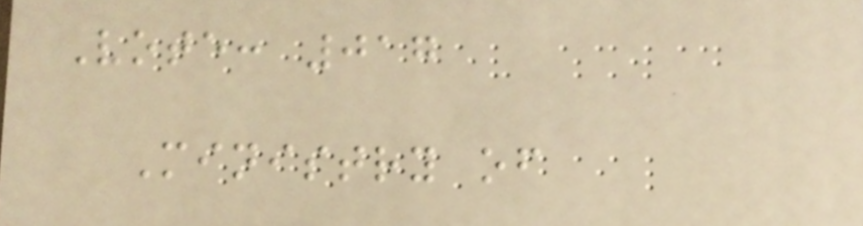Vote: 017
Ministry of
